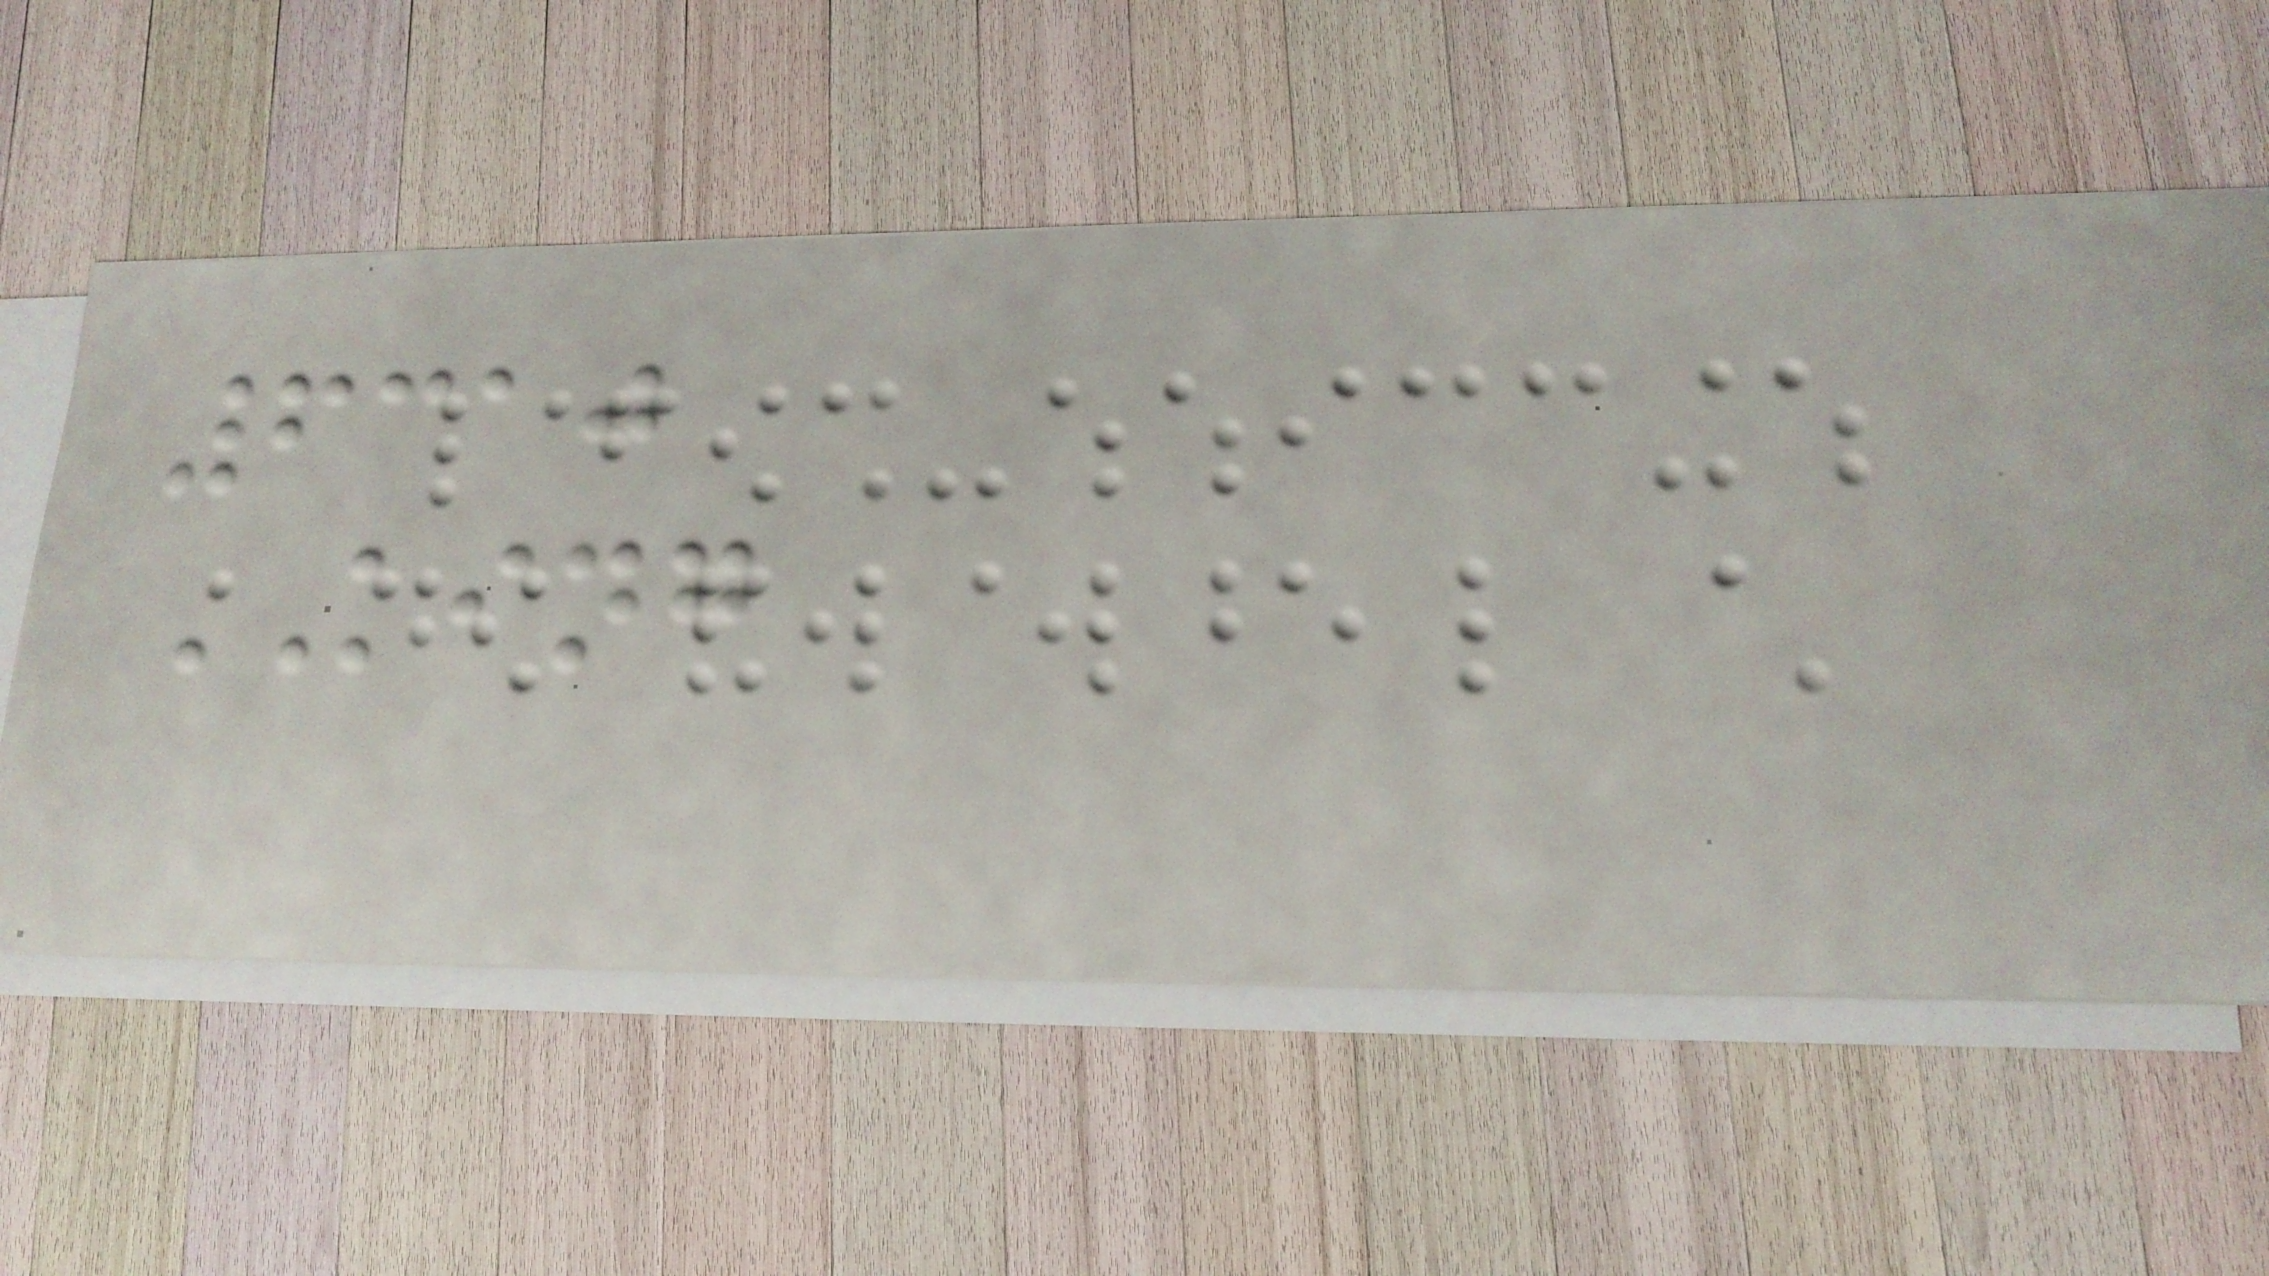6310
KING
